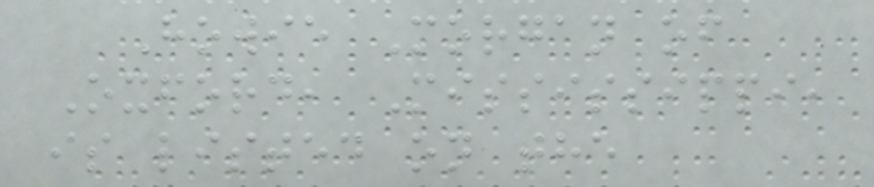Howie Morgan of
Oxford, Mississippi,
is listed on the
